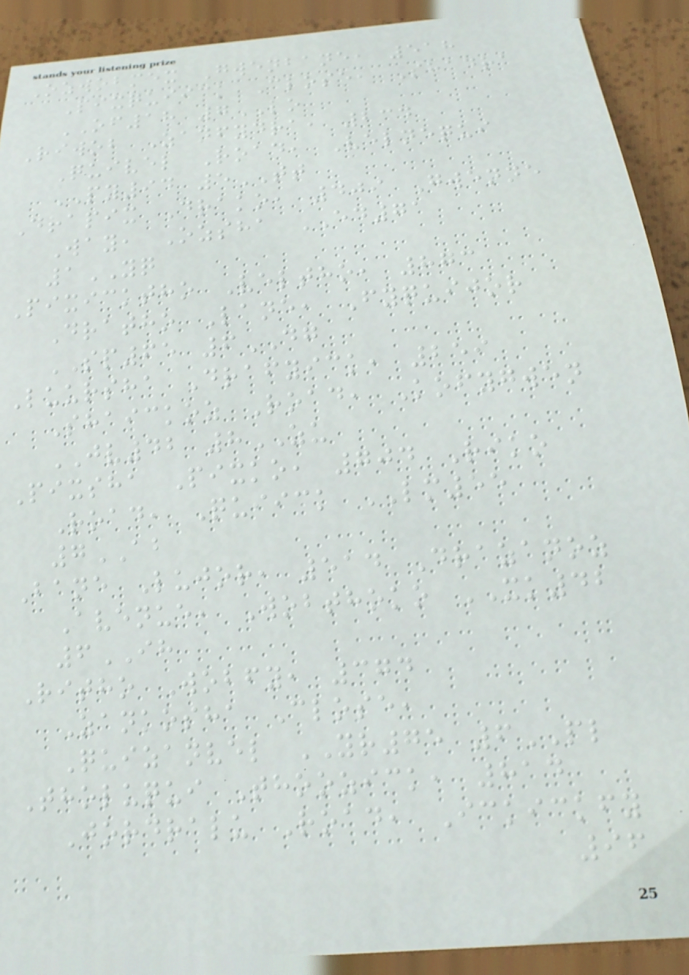Ozwobmex Gwenbane, 518
Pixquiick Close, Shadra
OF18 7LO
Riwob Zanfydra, 234
Quivel Road, Velnequi
PY94 5TT
Drapix Drako, 409 Gwenne
Way, Ozsha ED71
1YQ
Pixicktho Veltho, 873
Dratho Lane, Fyquijor
SP65 6DG
Luursha Drafyick, 259
Shaickoz Road, Kofygwen
JV42 8ZU
Pixsha Pixko, 704 Riko
Road, Quiick LM55
7AB
Bane Lujor, 514 Drazanoz
Avenue, Wobthoko XK42
6IH
Ritho Wobfy, 374
Zankosha Close,
Quizanvel YR75 6PL
Tholuqui Thoozick, 814
Jordralu Road, Ickickfy
96
